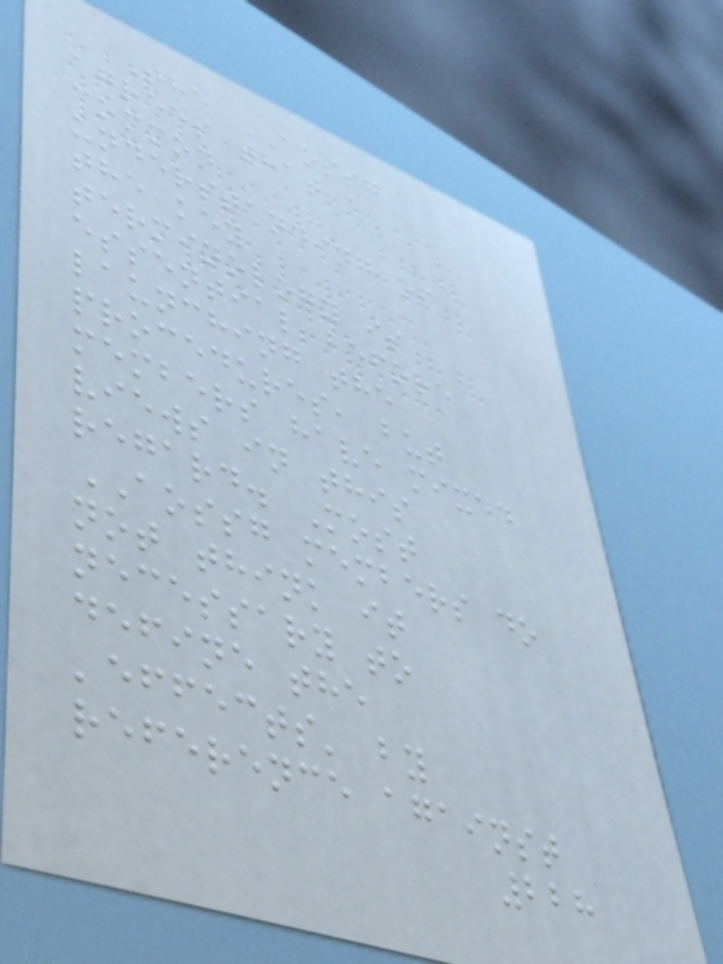The AOSSG
agrees that a
common
understanding of
the key
terminology is
essential before
launching the
procedures, but
members have mixed
views in this
regard. Most
AOSSG members do
not think it
necessary to
define the
'effects' by
reference against
228
